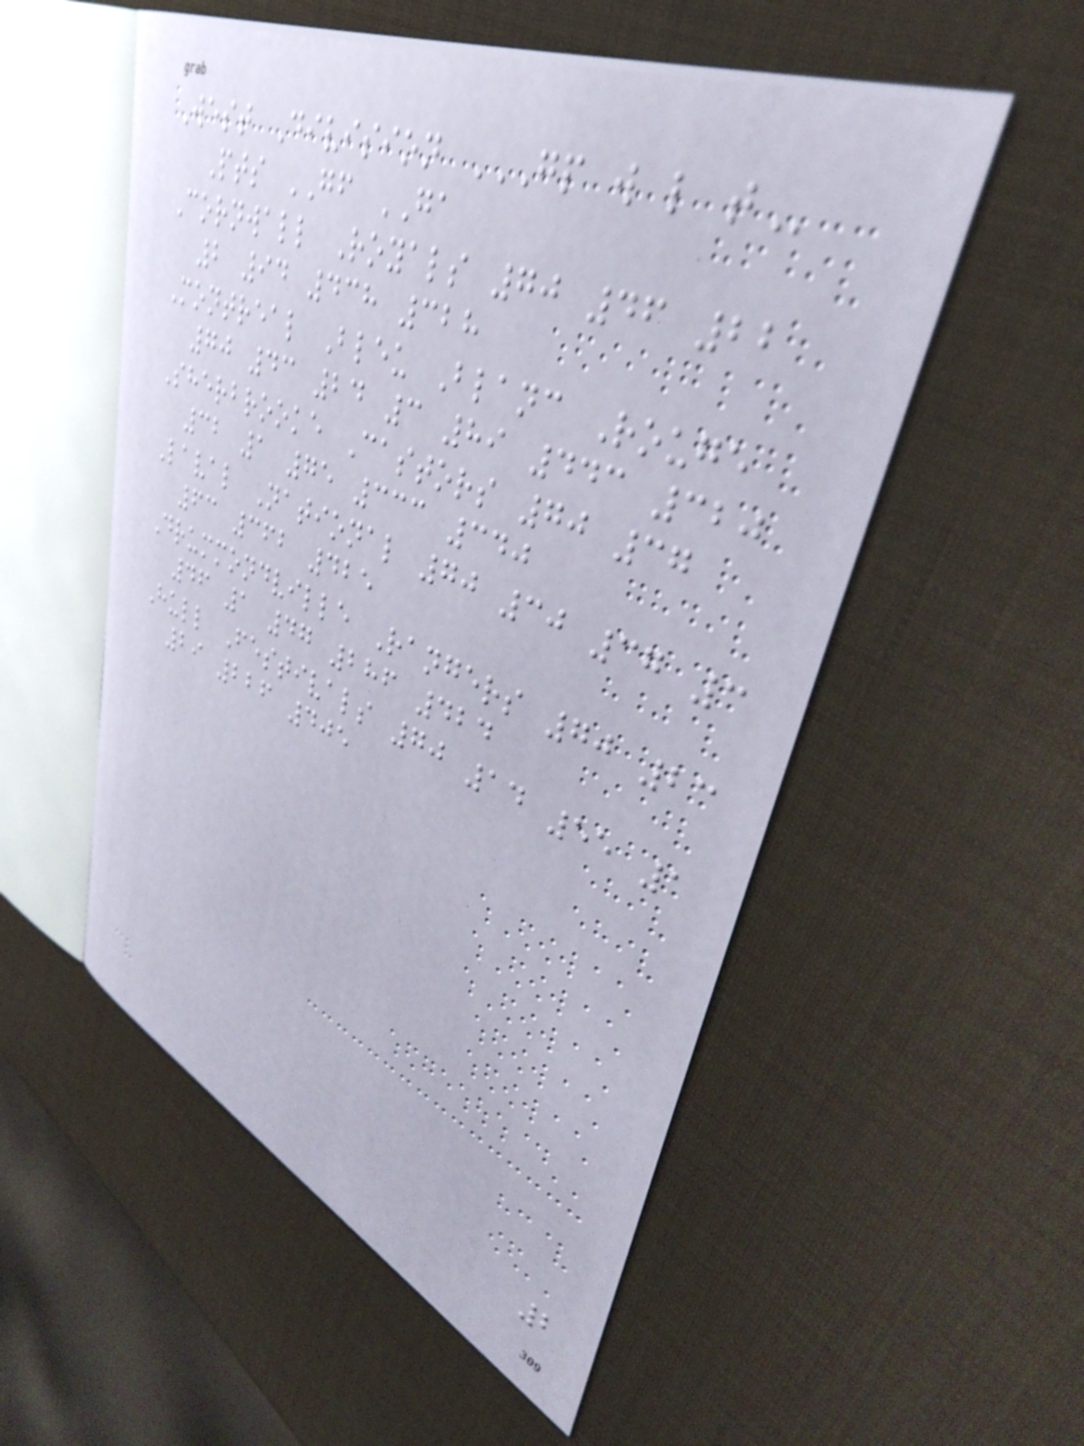West Division GP W L T
Pts GF GA
Cornwall Royals 70 46 22
2 94 438 328
Montreal Bleu Blanc Rouge
70 43 24 3 89 443 320
Sherbrooke Castors 70 37
32 1 75 333 340
Laval National 70 30 37 3
63 362 425
Drummondville Rangers 70 23
46 1 47 286 424
Hull Festivals 70 14 55 1
29 226 405
2
